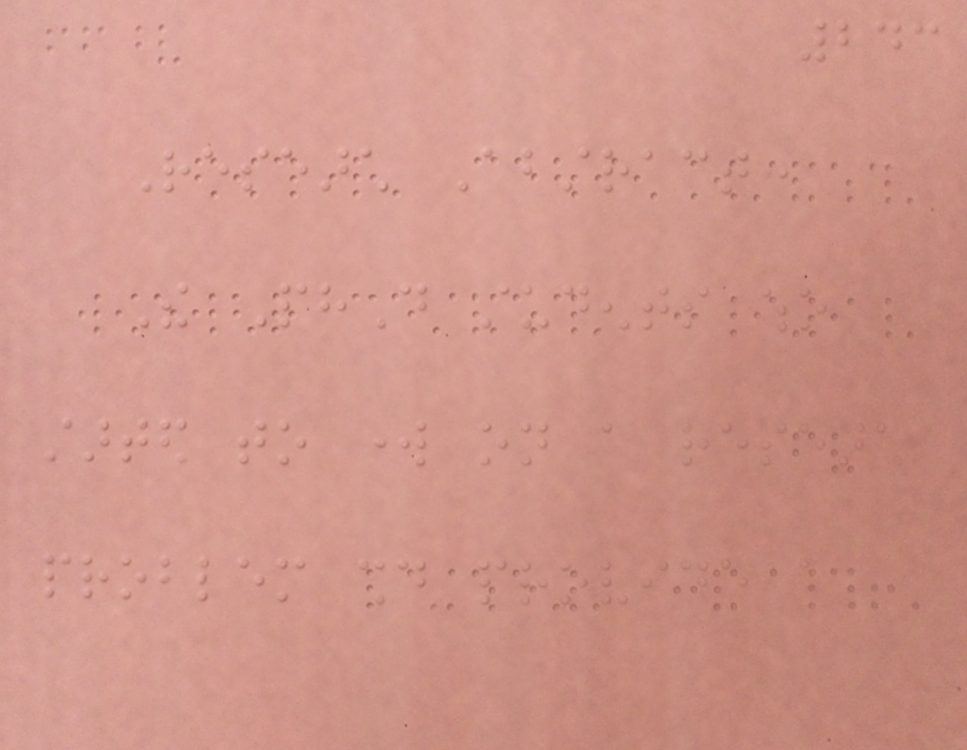243
Research Abstract:
The PhD students who
started to work on a research
problem should provide a
